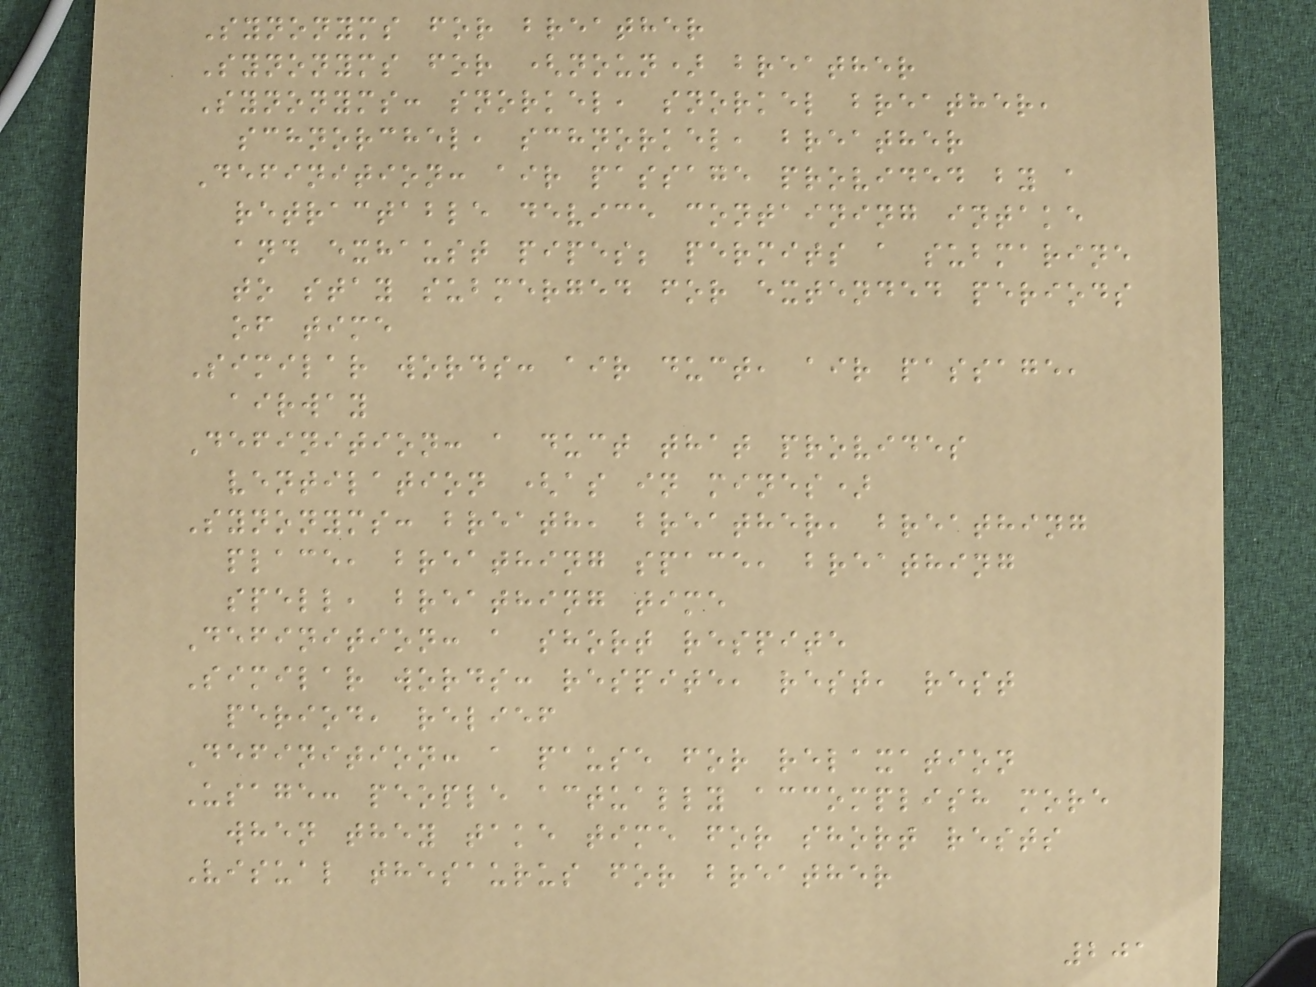Synonyms for breather
Synonyms for (noun) breather
Synonyms: snorkel, snorkel breather,
schnorchel, schnorkel, breather
Definition: air passage provided by a
retractable device containing intake
and exhaust pipes; permits a submarine
to stay submerged for extended periods
of time
Similar words: air duct, air passage,
airway
Definition: a duct that provides
ventilation (as in mines)
Synonyms: breath, breather, breathing
place, breathing space, breathing
spell, breathing time
Definition: a short respite
Similar words: respite, rest, rest
period, relief
Definition: a pause for relaxation
Usage: people actually accomplish more
when they take time for short rests
Visual thesaurus for breather
201
